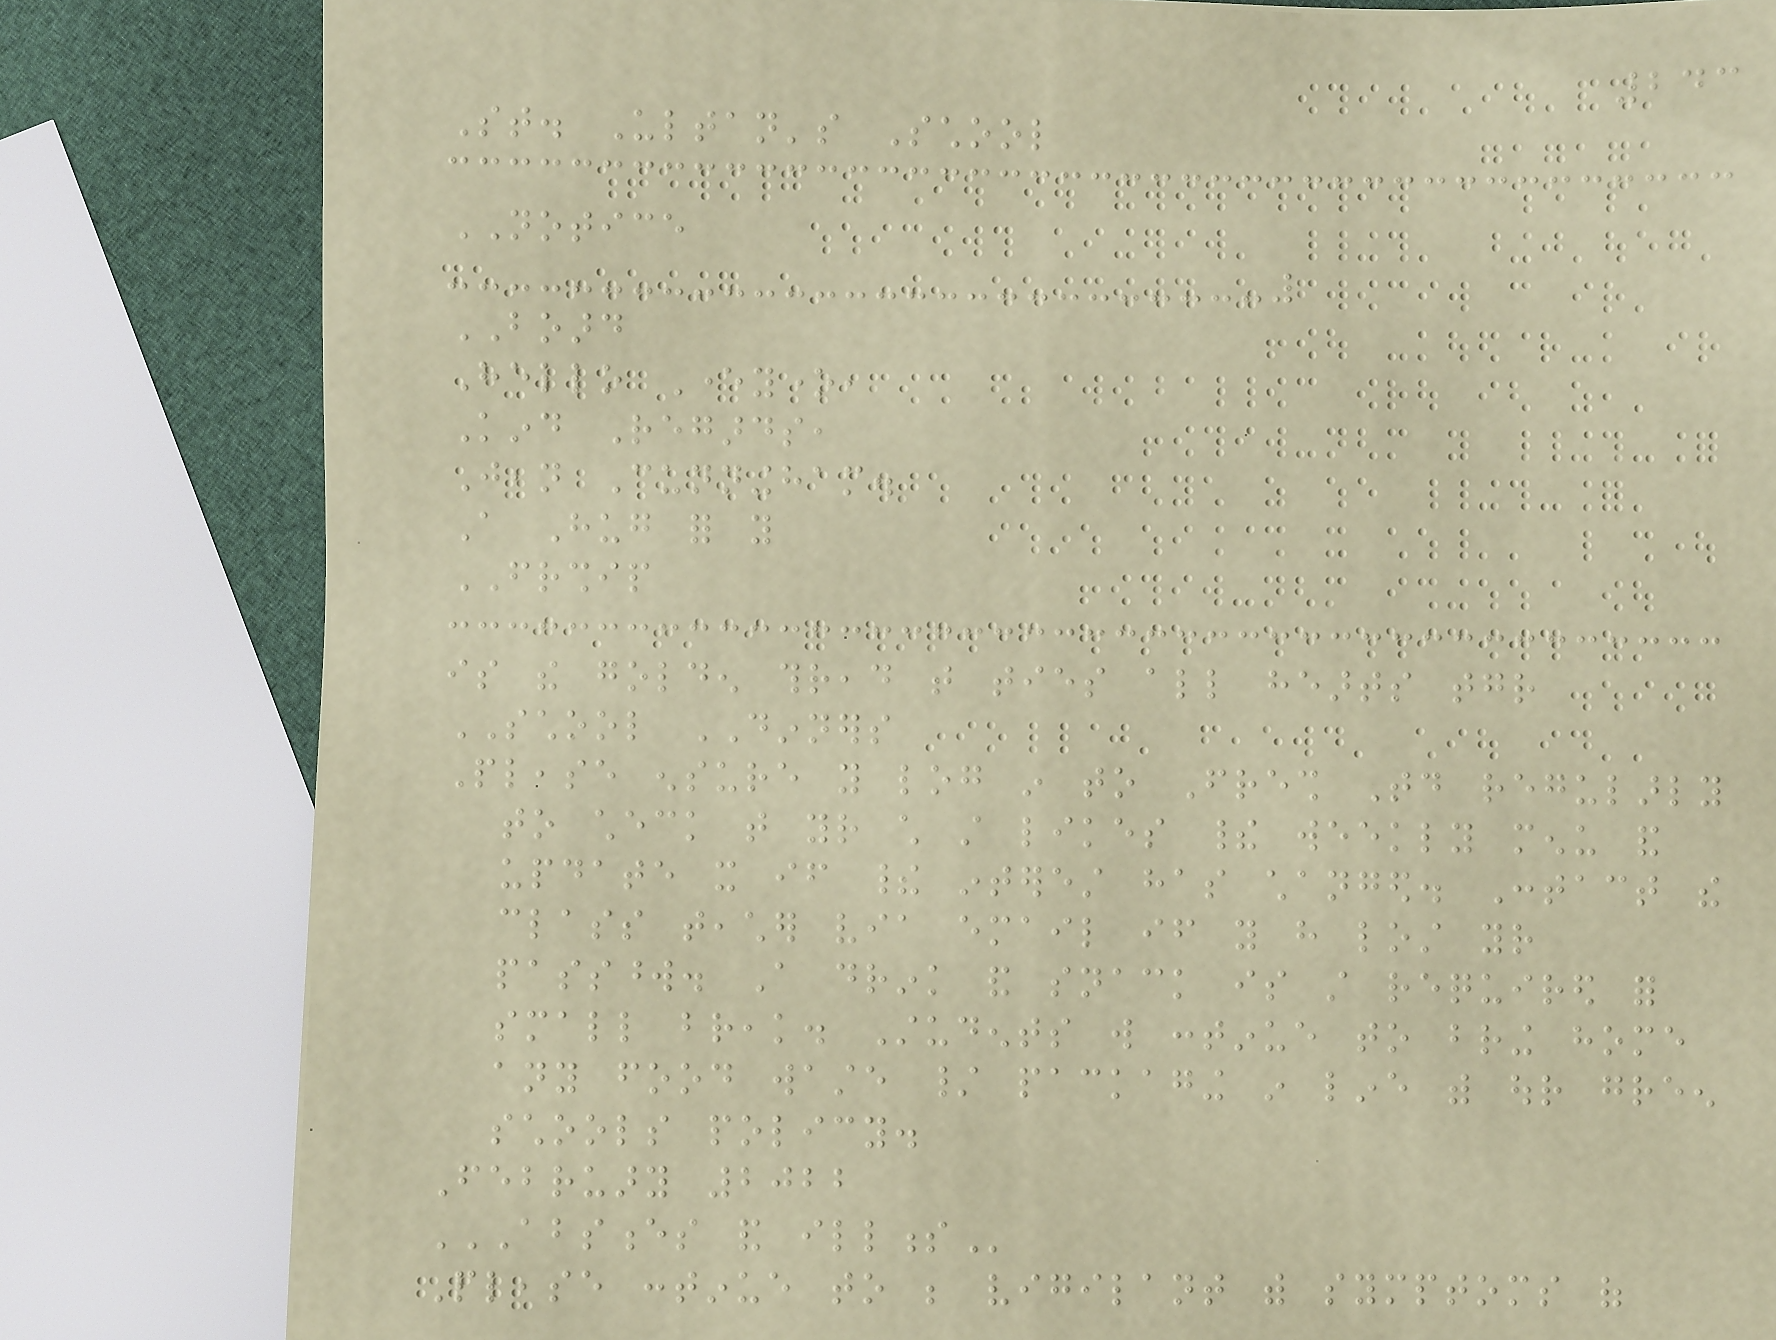243
St. Ultan's School
NOTICE
BOARD
Hello Everyone,
Kind Regards,
Jean Cunningham.
A Hug for you
FRIENDSHIP
is the golden thread that ties all hearts together
SCHOOL DINNERS
Please ensure you log in to Fresh Today regularly
to check that your child still likes their weekly menu and
update it if their interest has changed. Contact the
class teacher via email if you have lost your
password. A drink and snack is still required for
small break. Students will continue to bring home
any food waste / packaging in line with our green
schools policy.
February 2022
ABSENCES AND ILLNESS
Please continue to be vigilant with symptoms of
